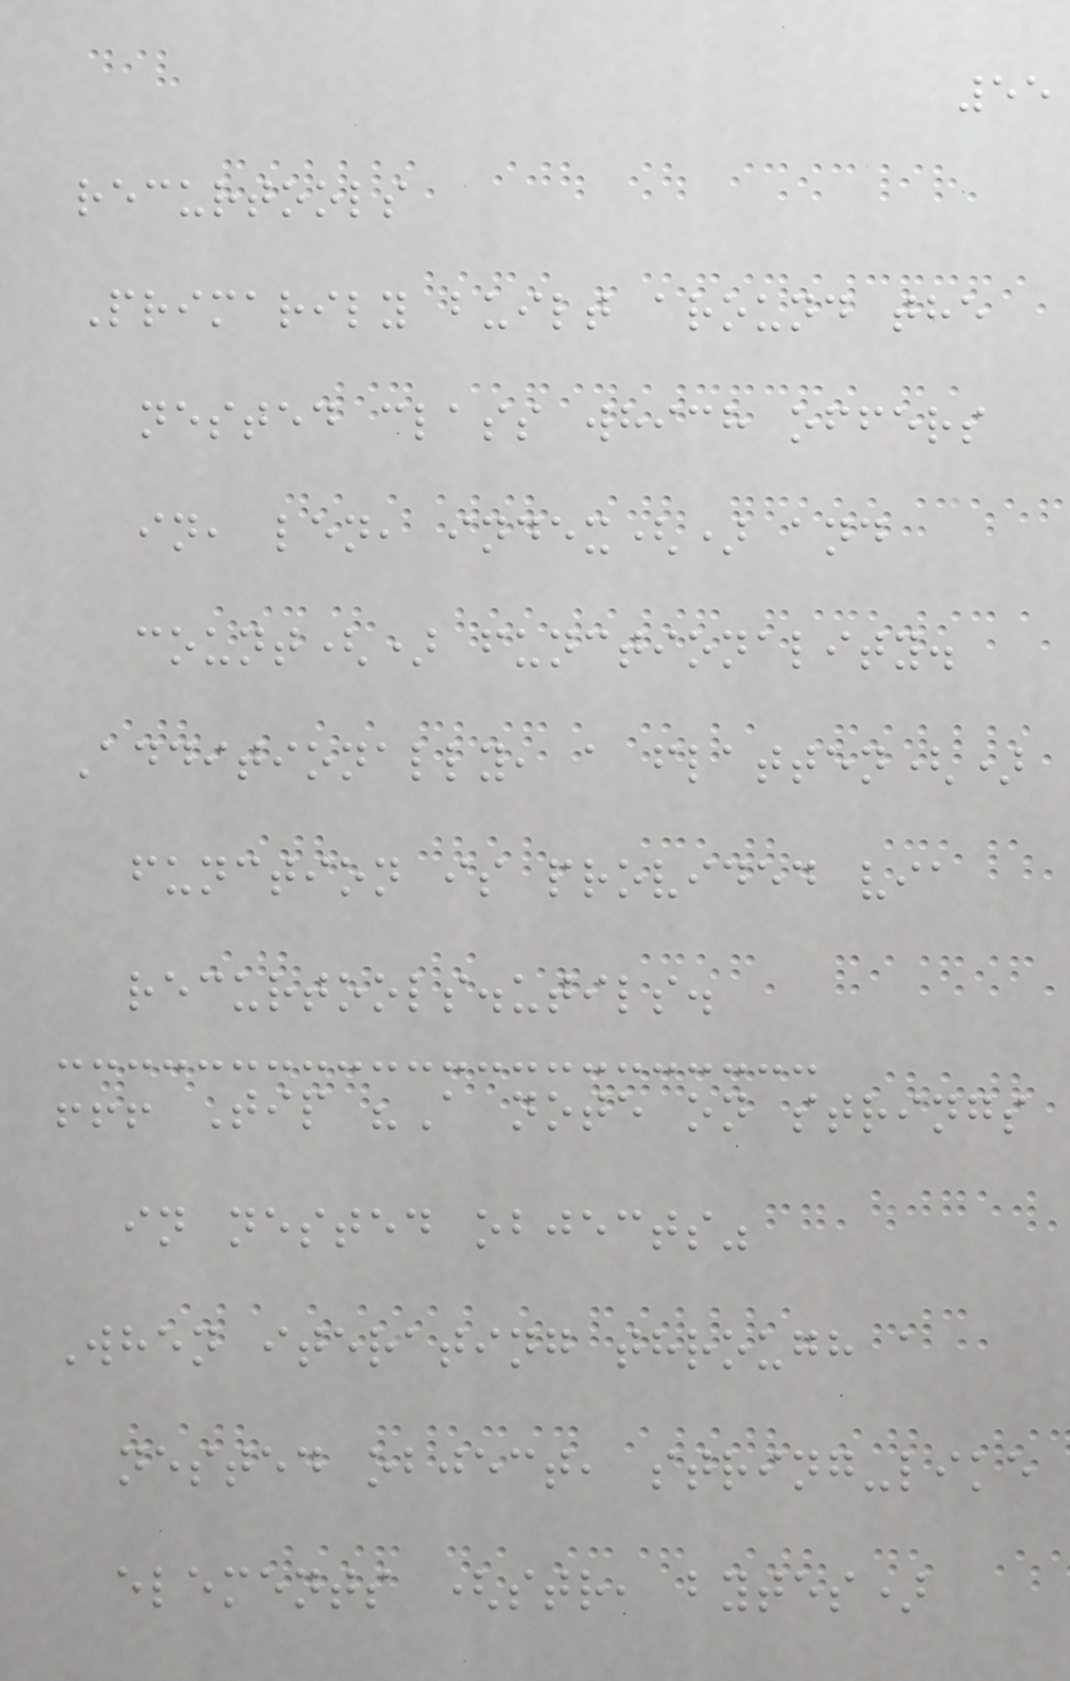55
recurtools
Primarily built around the
nested class which offers
in, len, index() and
count() functionality.
Additionally, a flatten()
function is provided via
recurtools.utils.
!!! Tip "A note on strings
in nested objects"
When iterating through a
nested object, string-like
elements (str, bytes)
